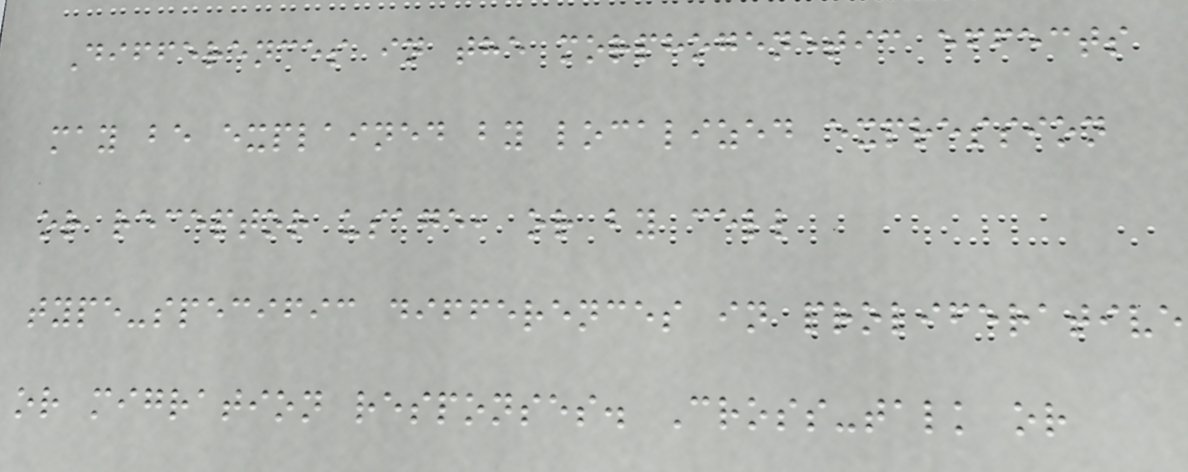Differences in the morphogenetic effects
may be explained by localized expression
or receptor usage, or by cell
type-specific differences in proliferative
or migration responses. Cross-talk or
